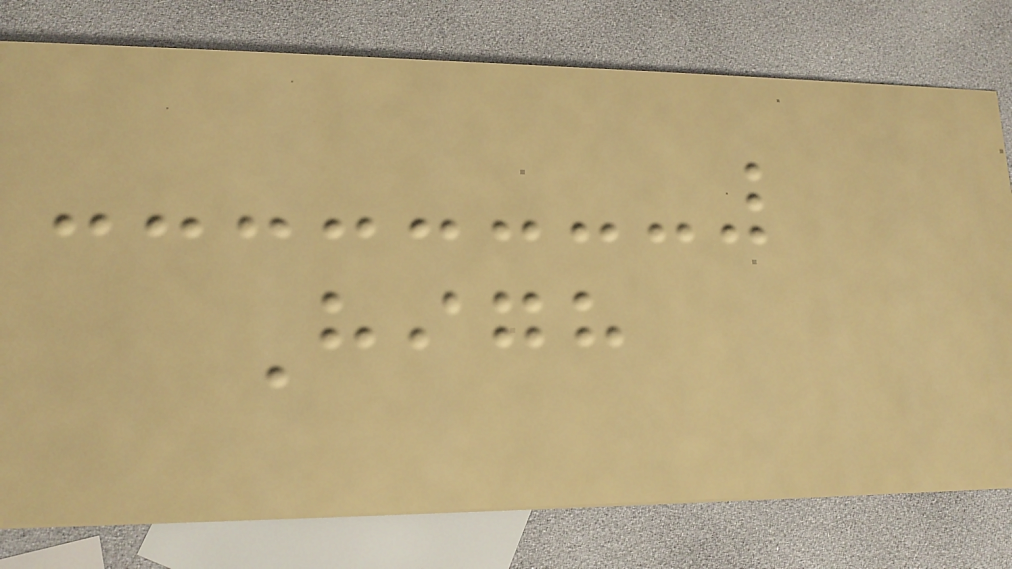High
